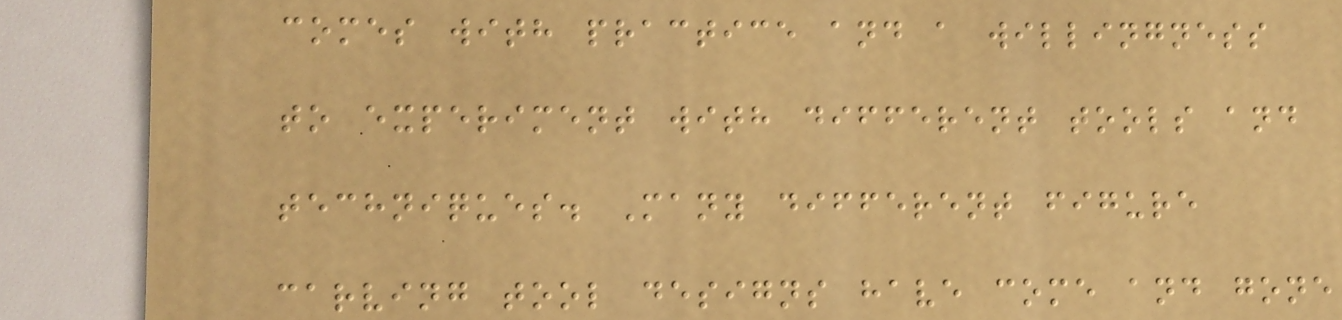comes with practice and a willingness
to experiment with different tools and
techniques. Many different figure
carving tool designs have come and gone
